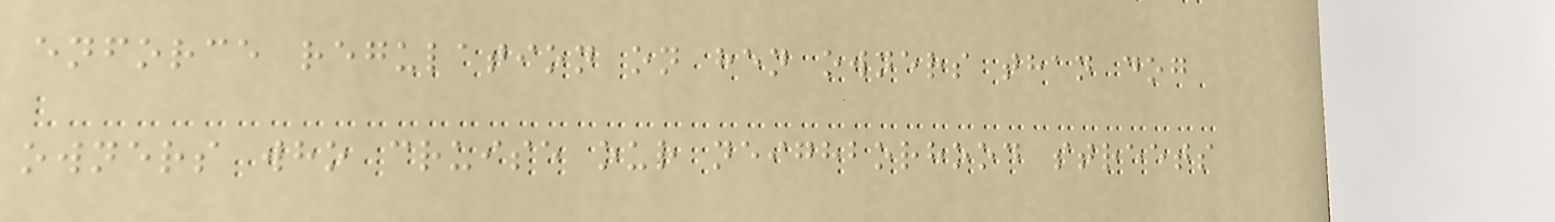enforce regulation on hen owners than dog
owners who cruise our neighborhood streets
